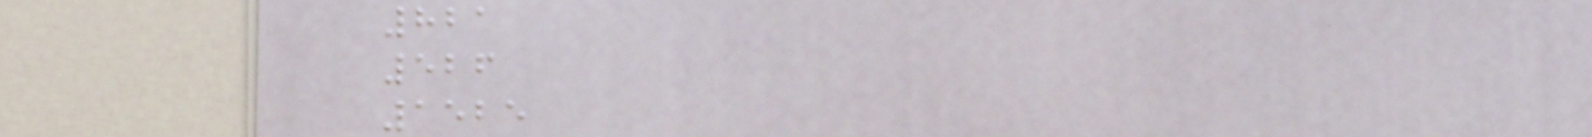821
526
1525
